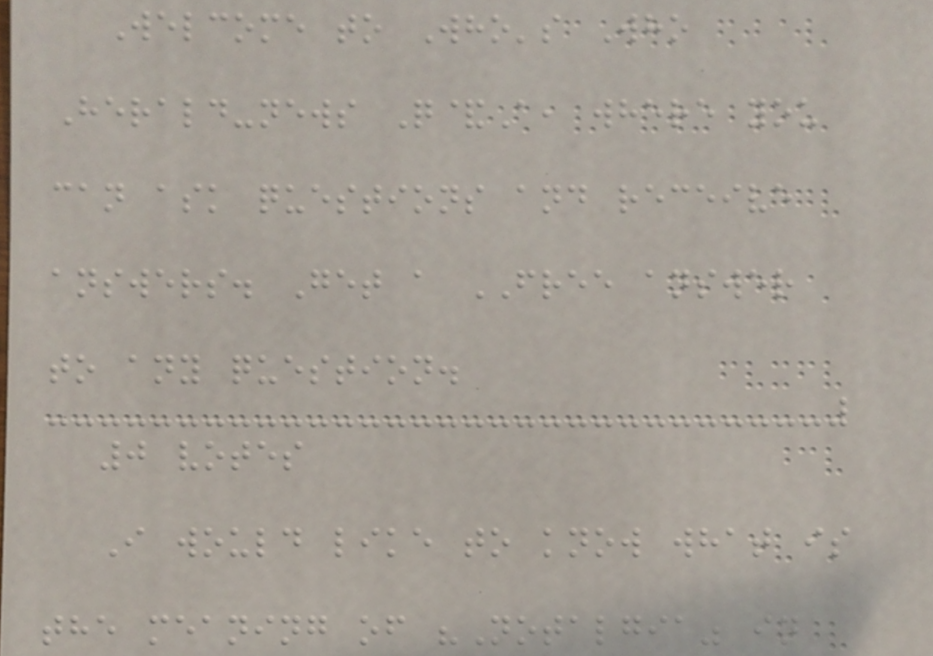Welcome to Who's Who
Herald-news Q&A, where you
can ask questions and receive
answers. Get a FREE answer
to any question.
0 votes
I would like to know what is
the meaning of "Notalgia" in
